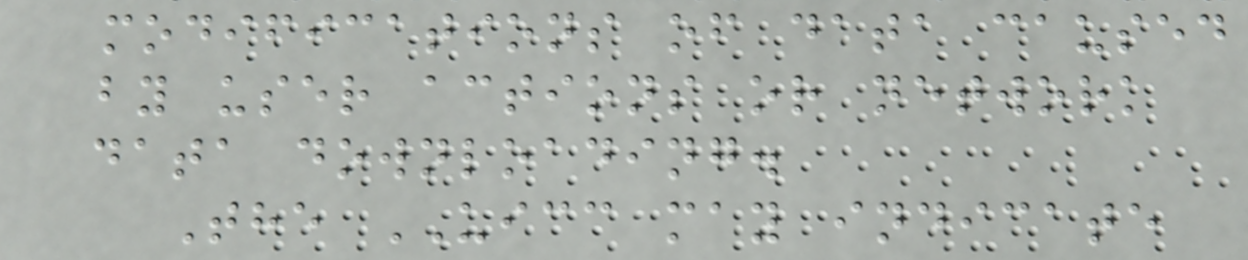modifications of data caused
by user actions or network
data downloading.
The UICC may indicate
